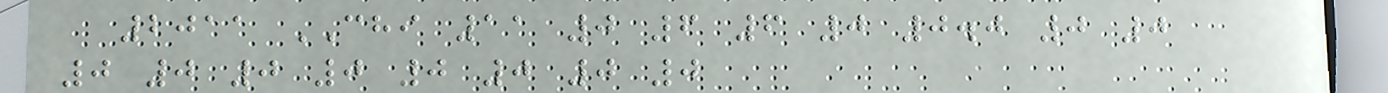2011 CHI 11 0 6 6 0 0.0 0 0
0 0 0 0 0 0 0 0
